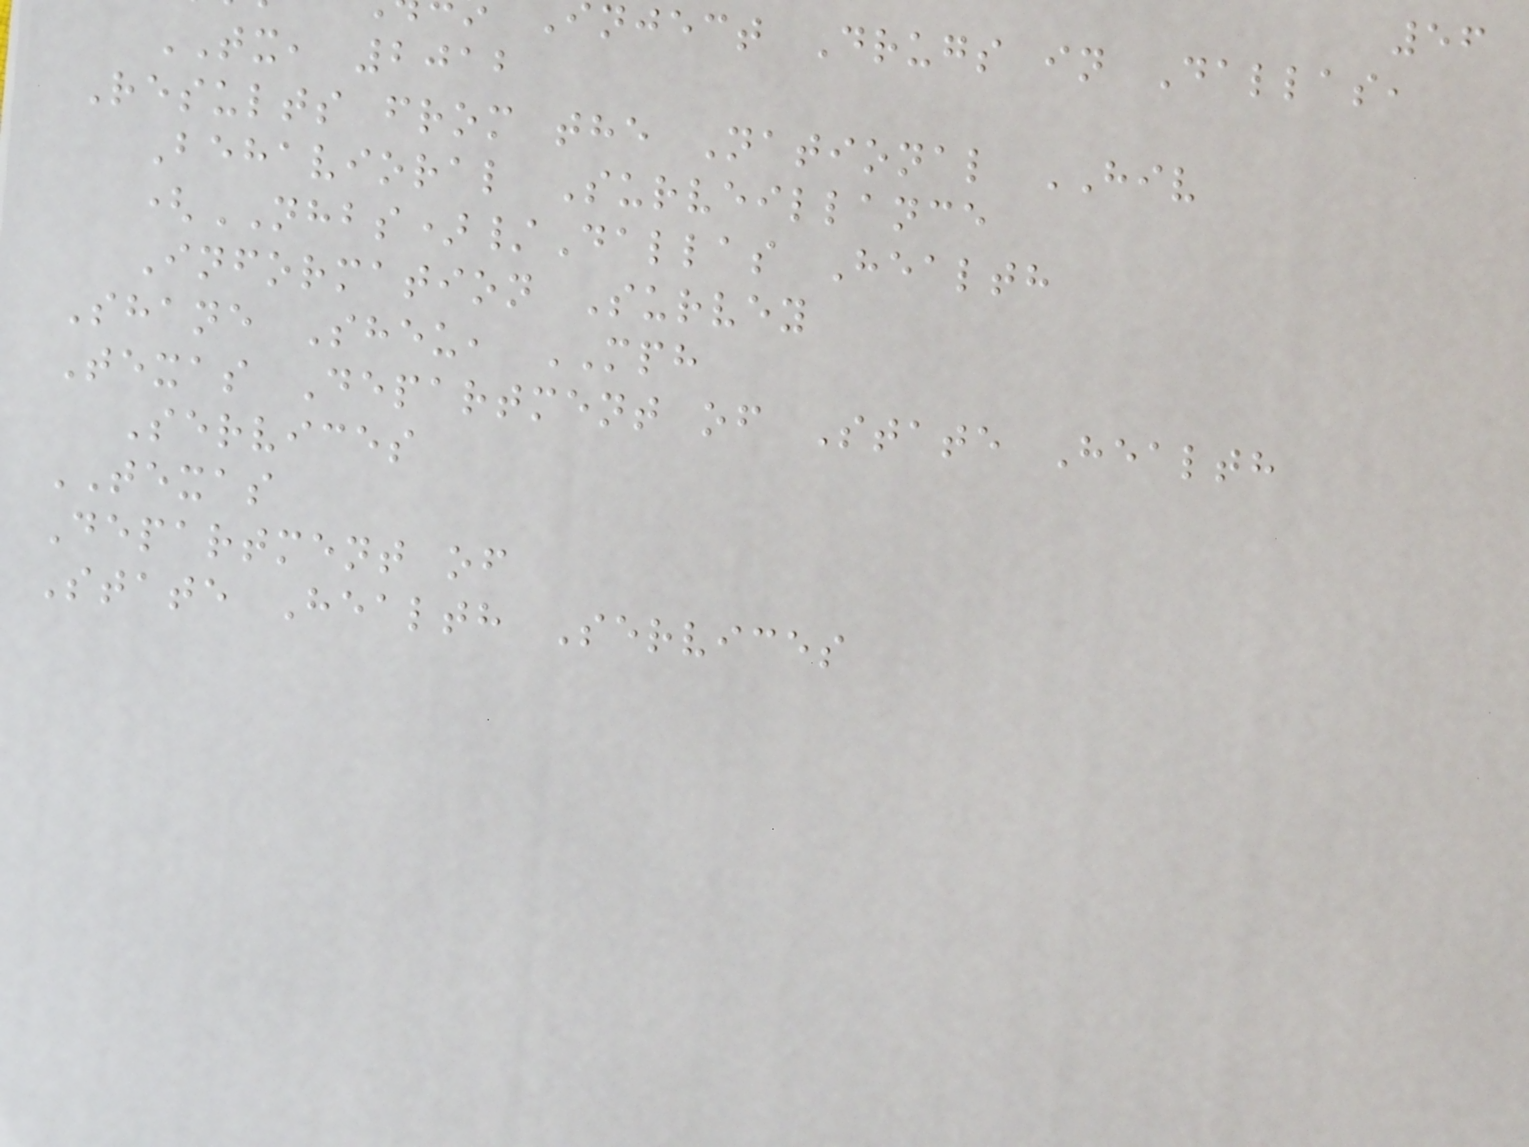56
nject Drugs in Dallas,
TX, 2012
Results from the National HIV
Behavioral Surveillance
(NHBS)/Dallas Health
Information Survey
Shane Sheu, MPH
Texas Department of State Health
Services
TEXAS
Department of
State Health Services
